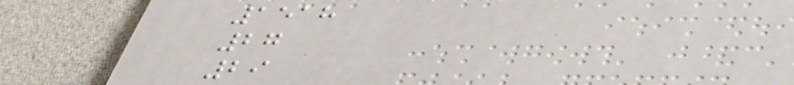1518
27
29
